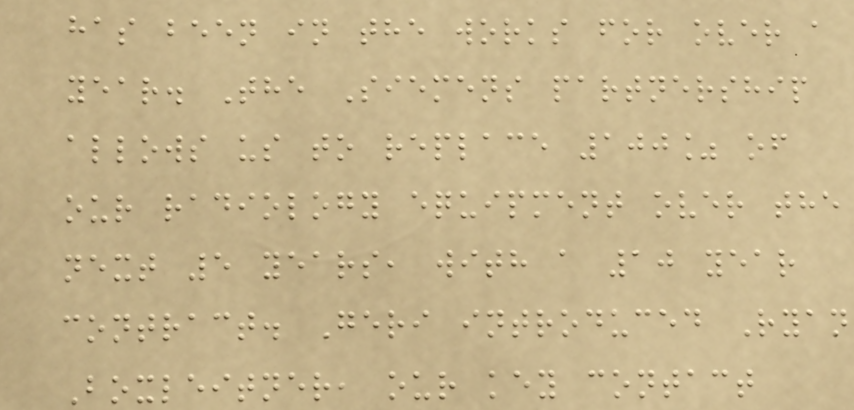has been in the works for over a
year. The Siemens partnership
allows us to replace 100% of
our radiology equipment over the
next 5 years, with a 10 year
contract. Geri introduced Ryan
Boxleitner, our key contact
